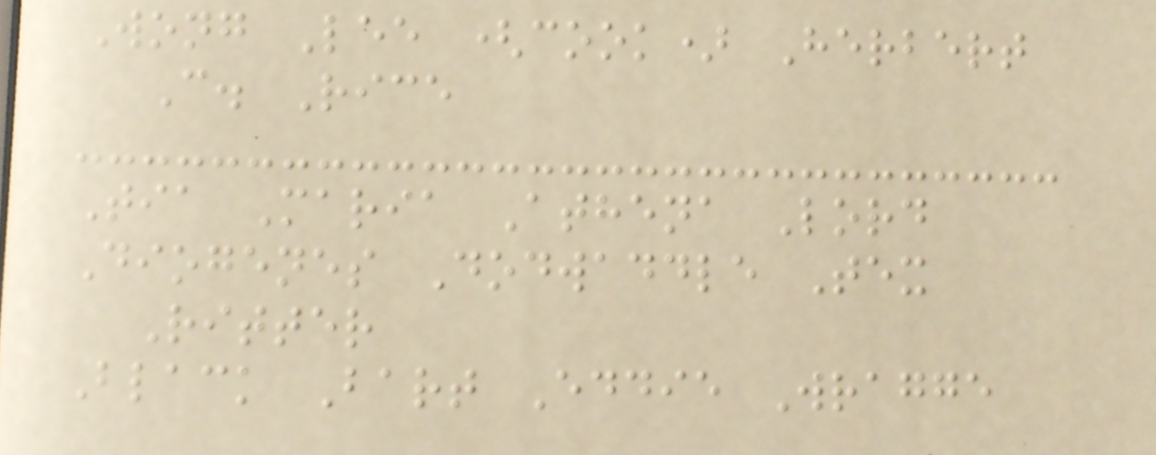Wong Lee (cook) Herbert
C. Rice
Tia Maria Athena Lord
Diogenes Dodwaddle Tex
Ritter
Black Bart Eddie Wragge
